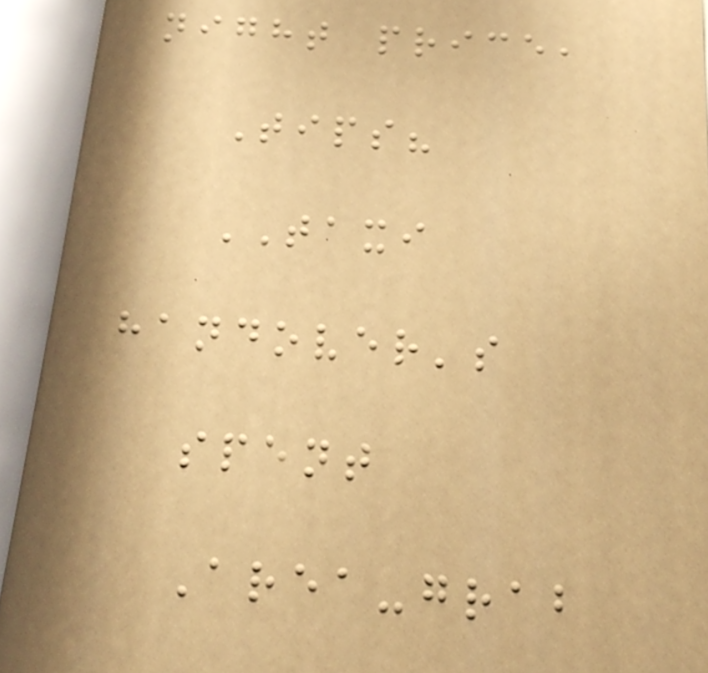night price,
Tips?
TAXI
handover's
spent
Area-grab
